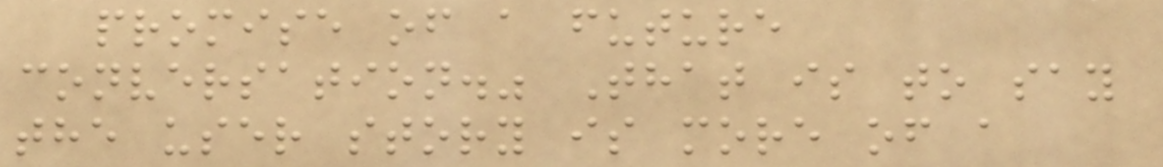promise of a future
conversation." That is to say
the user story is more of a
